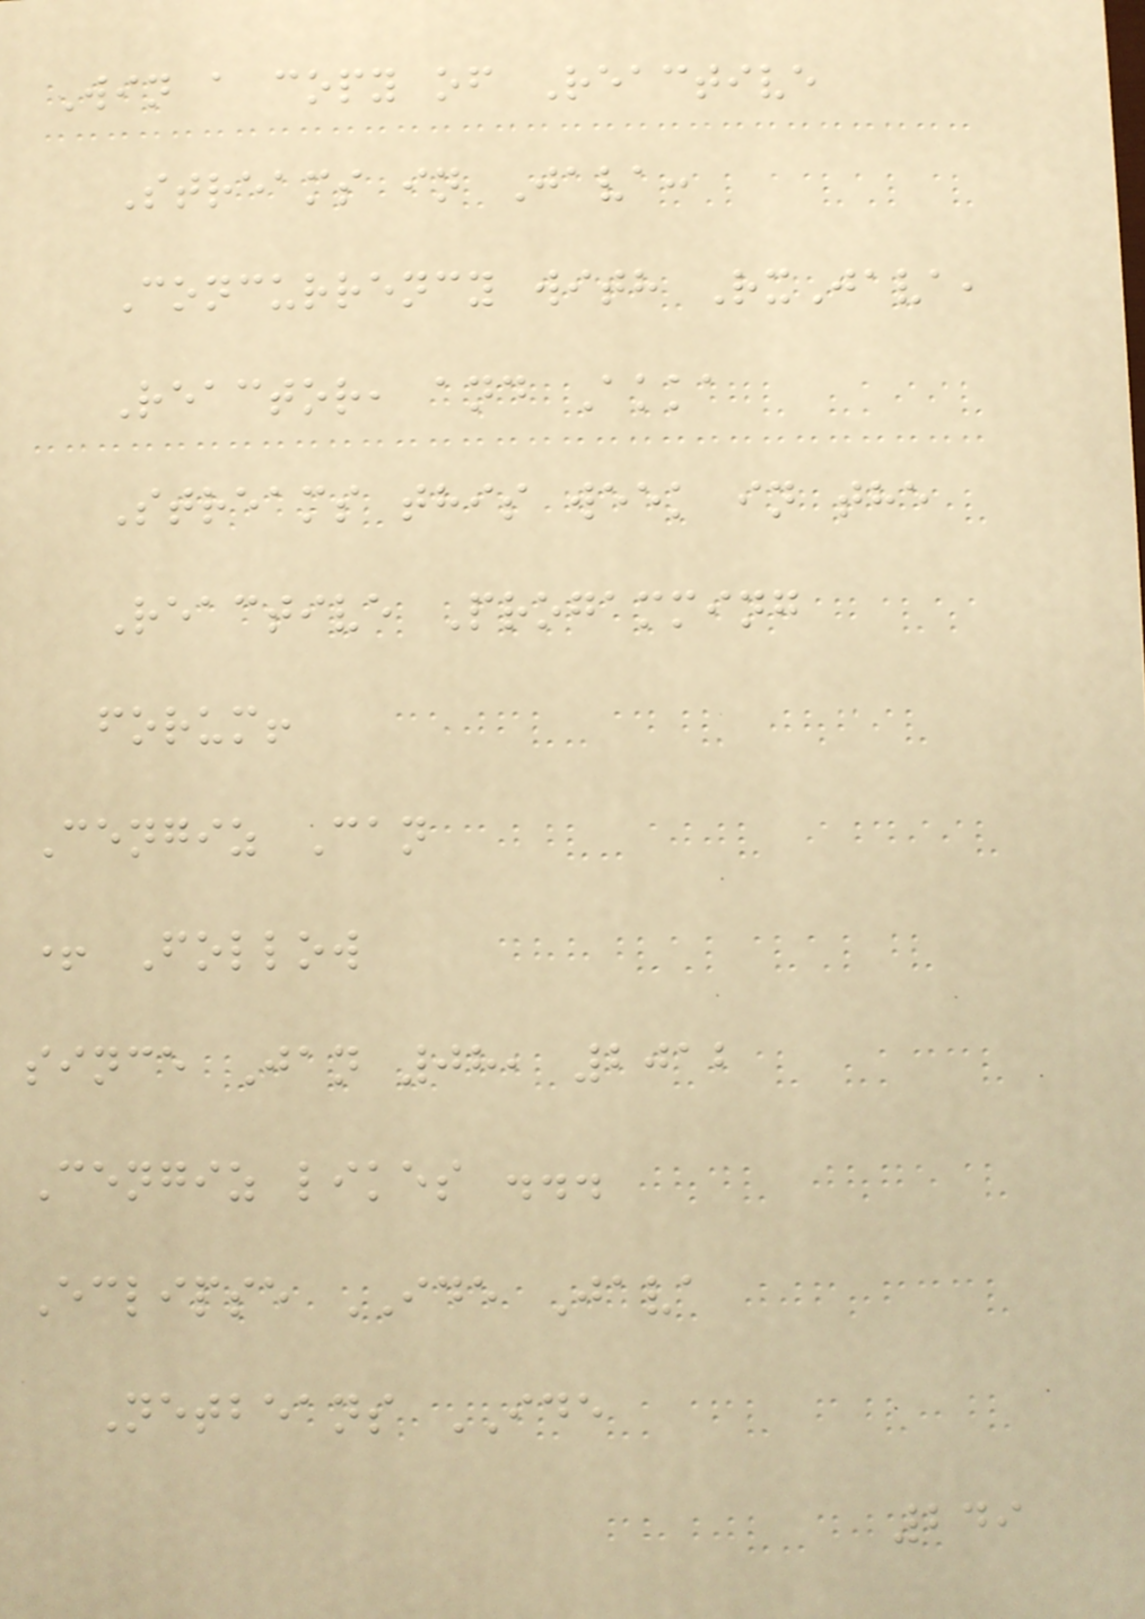Win a copy of Reactive
Streams in Java:
Concurrency with RxJava,
Reactor, and Akka
Streams this week in the
Reactive Progamming
forum!
Cengiz Can
+ Follow
since Jan 08, 2012
Cengiz likes ...
Eclipse IDE Java
Netbeans IDE
249
